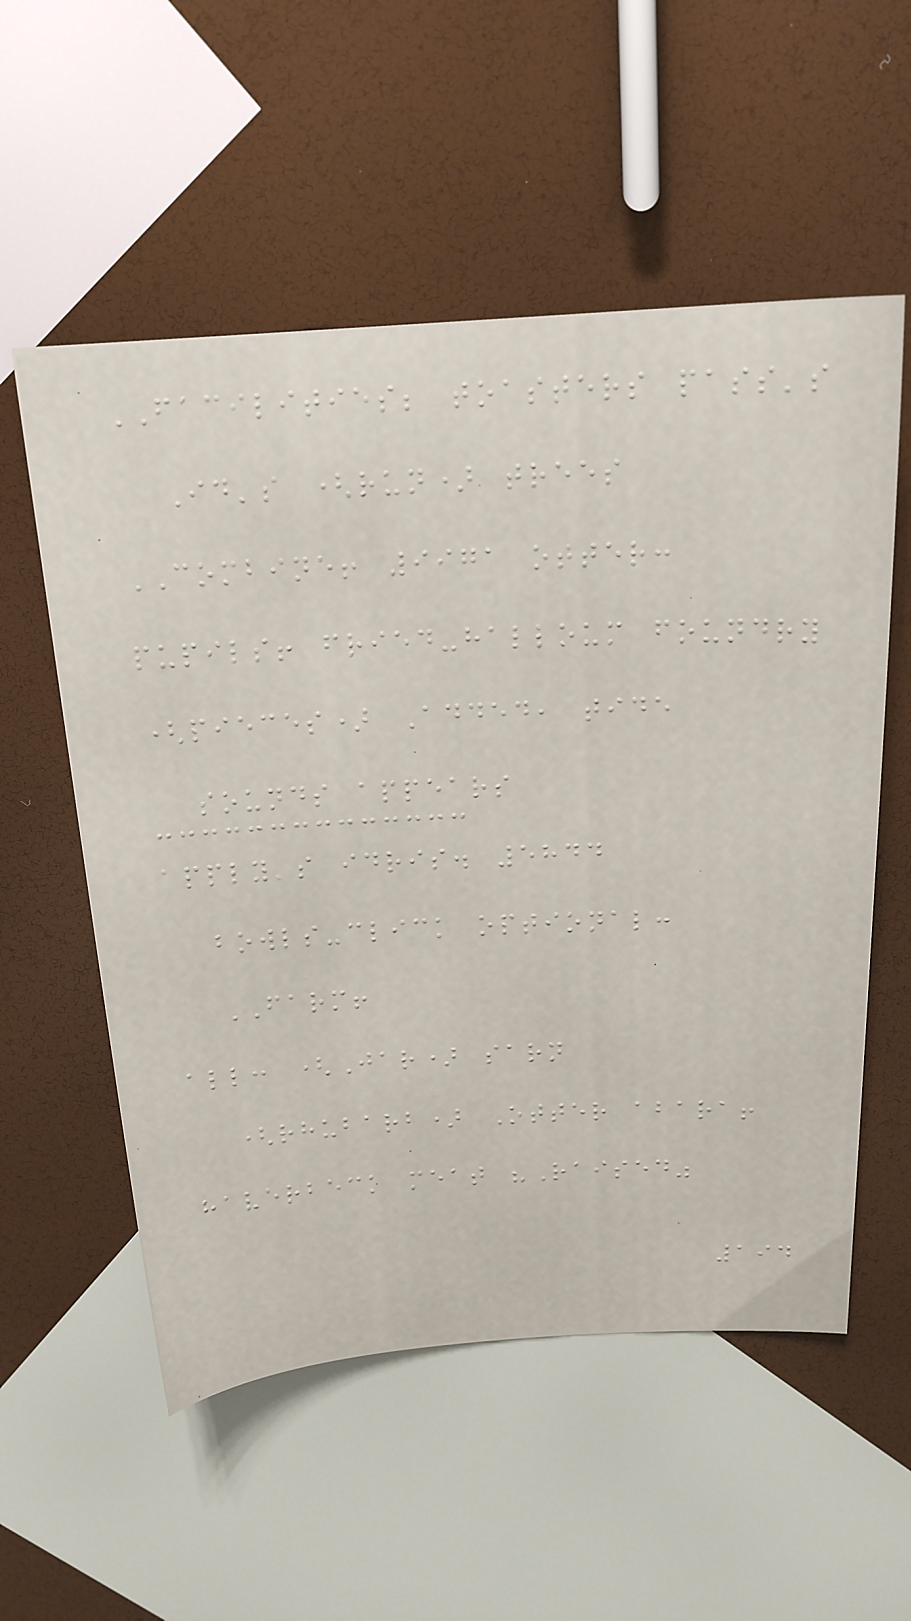FACILITIES; toasters pass's
Id's (run) trees
COMBINE! 9971 otter:
pupils! fried-halloum foundry
(pieces) Added, tide
sounds appears
apply's idris. 5844
bowls-click optional:
FARM!
all: (Jar) sarn
(rhubarb) Otter abara!
haverbeck meat "Raised"
194
